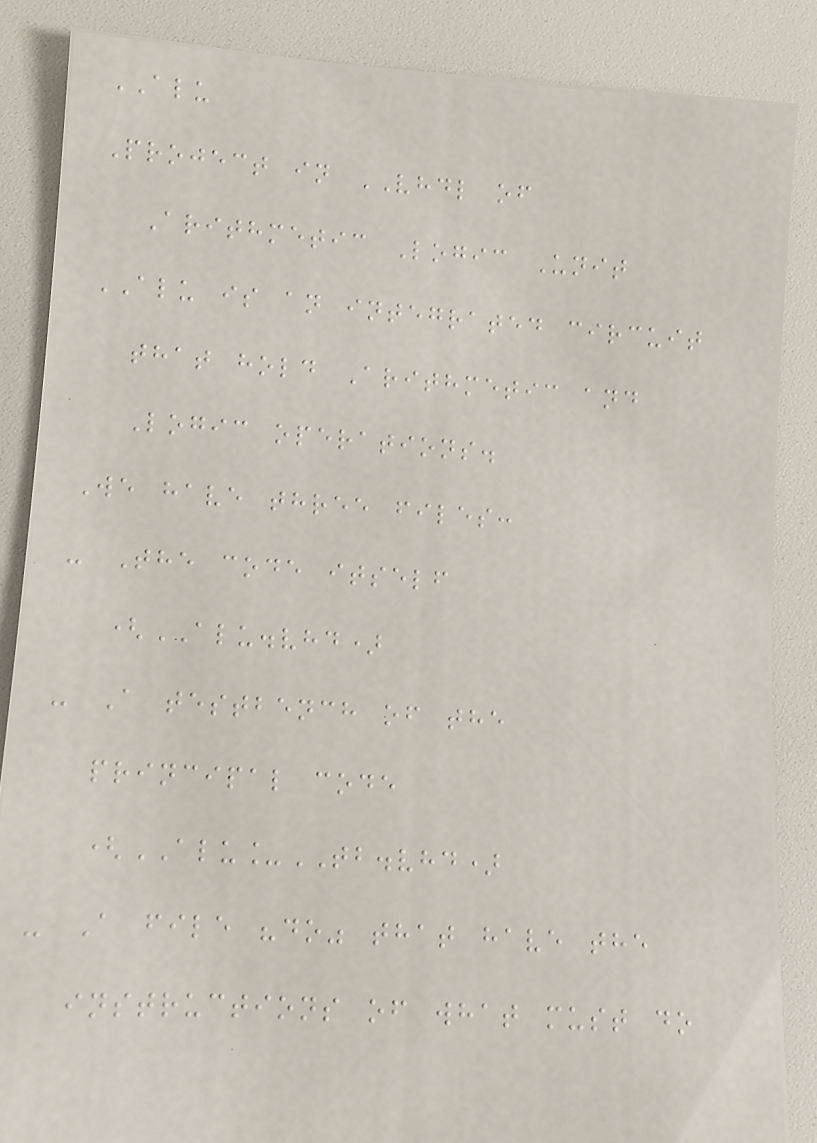ALU
Project in VHDL of
Arithmetic Logic Unit
ALU is an integrated circuit
that hold Arithmetic and
Logic operations.
We have three files:
- The code itself
(ALU.vhd)
- A testbench of the
principal code
(ALU_TB.vhd)
- A file "do" that have the
instructions of what must do
